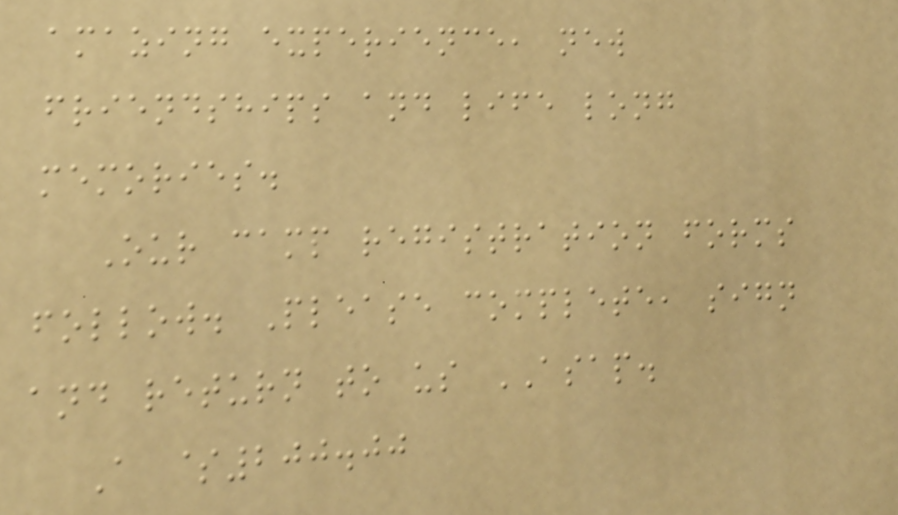amazing experience, new
friendships and life long
memories.
Our camp registration forms
follow. Please complete, sign
and return to us ASAP.
A $200.00
